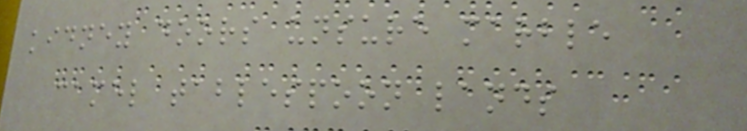kidney doors unsure marble
camel tablespoon lands
